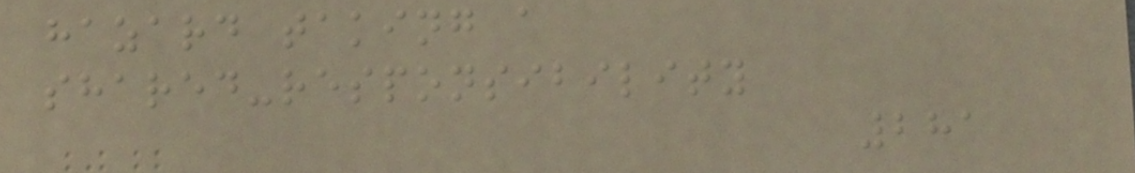hazard taking a
shared-responsibility
281
